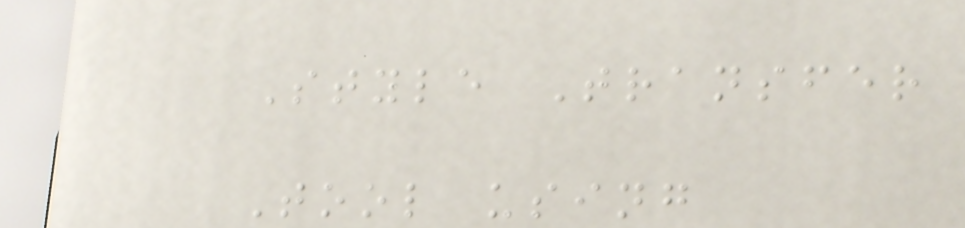Style Transfer
Tool using
